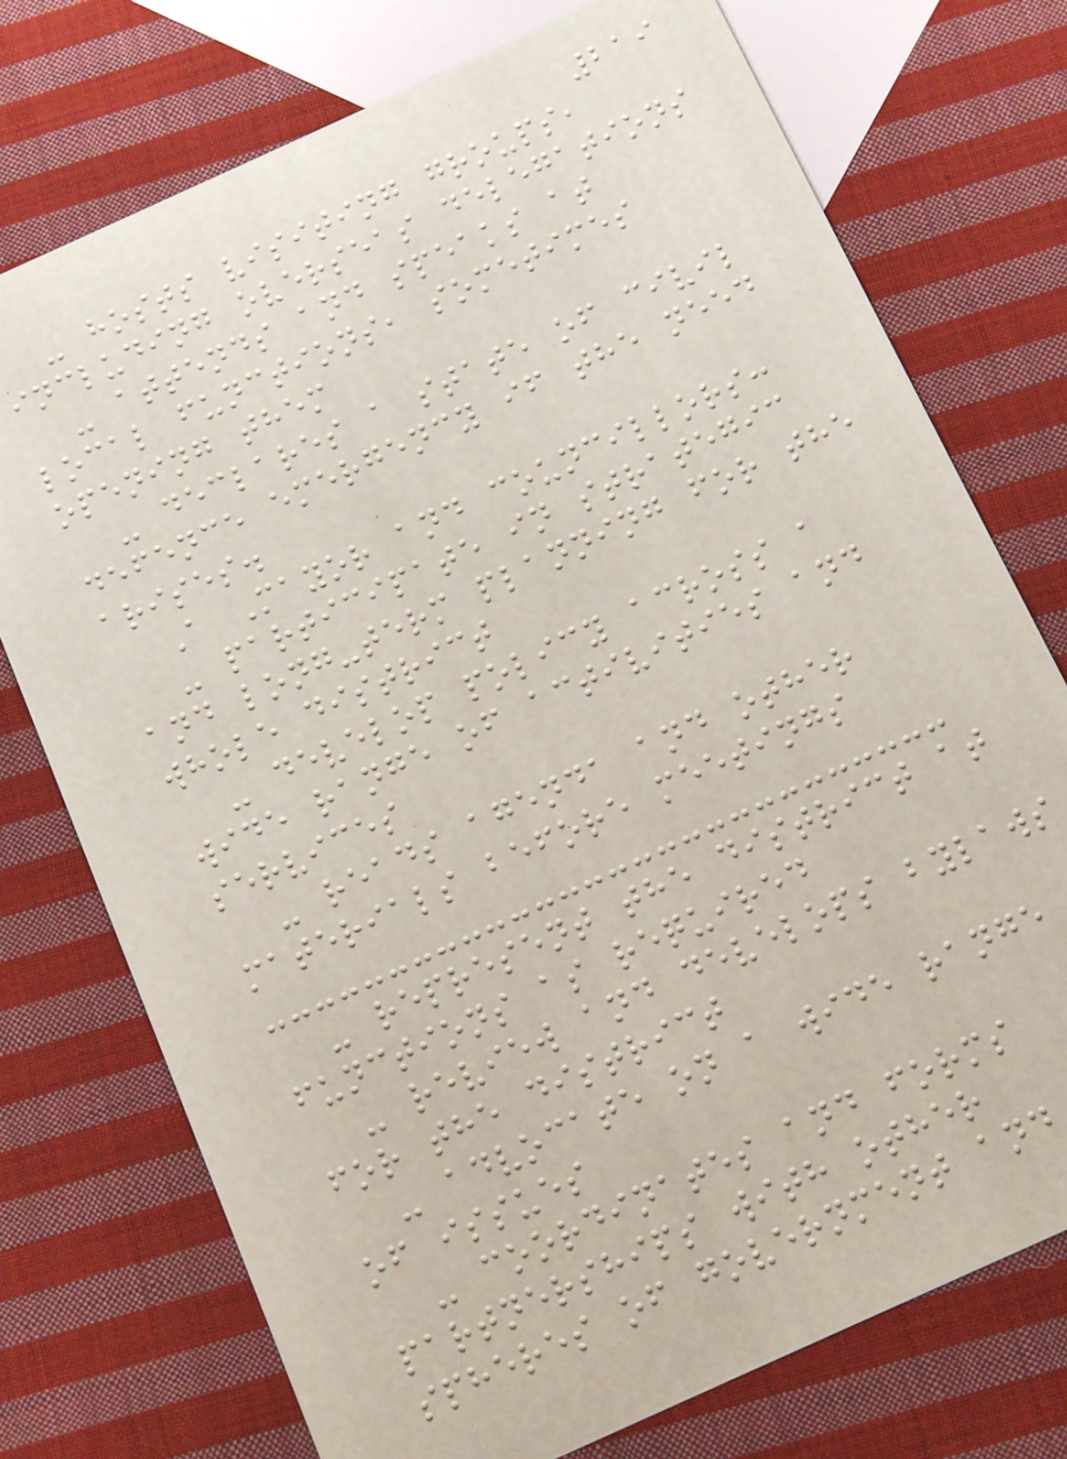219
- hosts visiting groups,
including overseas delegations
- attends and speaks at
local functions, sometimes
opening them
- declares a state of civil
defence emergency if the need
arises.
A Mayor and councillors:
- participate in strategic
and long-term planning for the
whole district
- develop policy across a
wide range of activities and
services
- reads agenda and other
materials before meetings
- represent the district at
functions as required
- review and develops bylaws
for the district
- advocate on a wide range
of issues
- coordinates and forms
partnerships with other
spheres of government and
